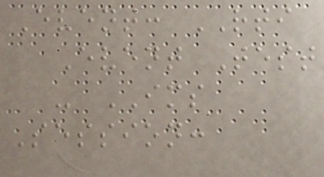Event: RTI
Event Test
- IMS
Session:
